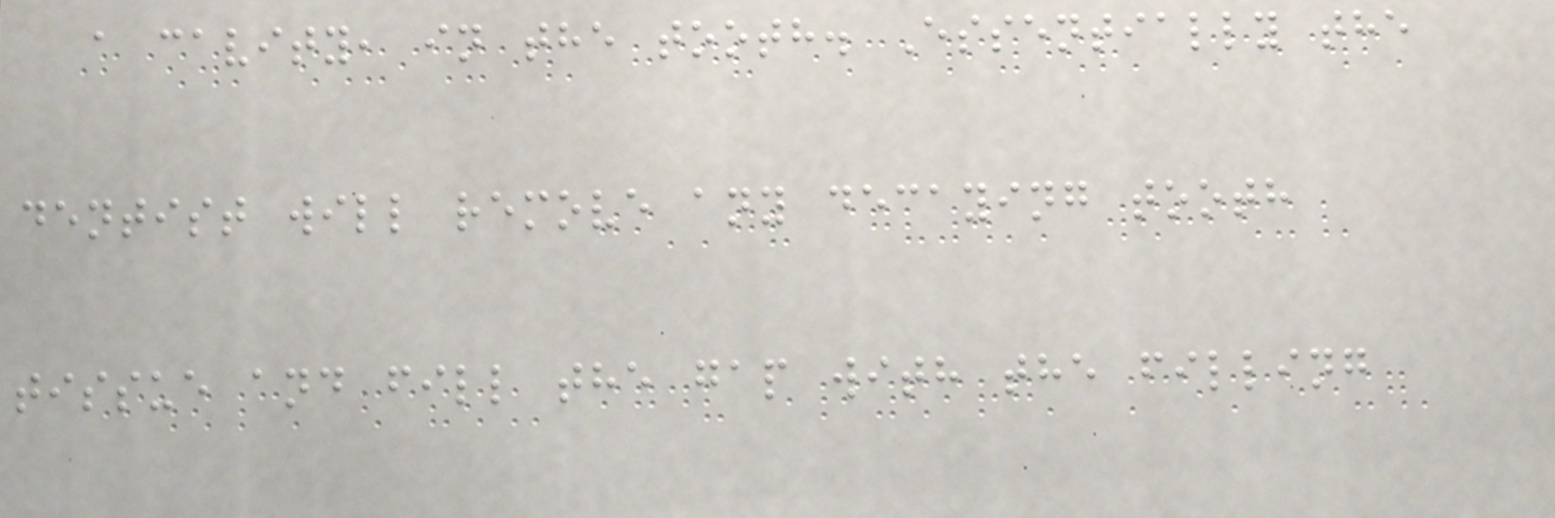a cavity, in the tooth. Essentially the
dentist will remove any decaying tooth
tissue and fill the gap with the filling
